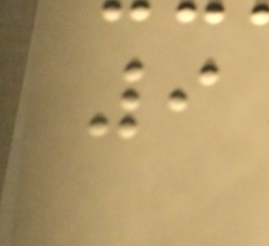9
